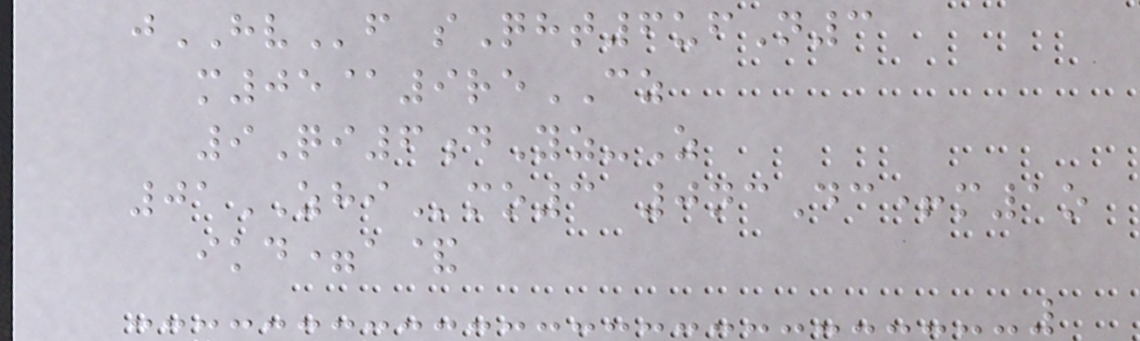jHVf sQht6ufN3
m05@9reCZ
9Qi6dYz-Z
01ZHImo3 0ncDc+m1o
ikd=a&
